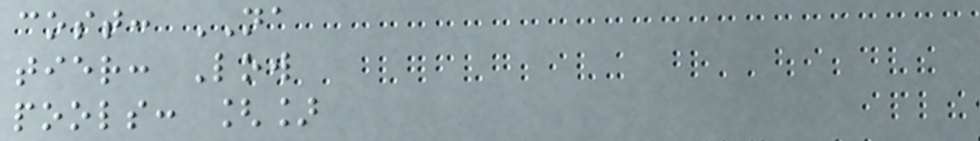cost: NA
tier: Low
pools: []
